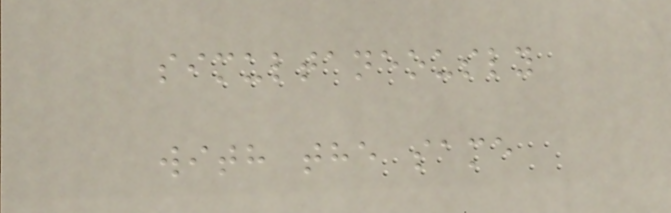simultaneously
with the same
